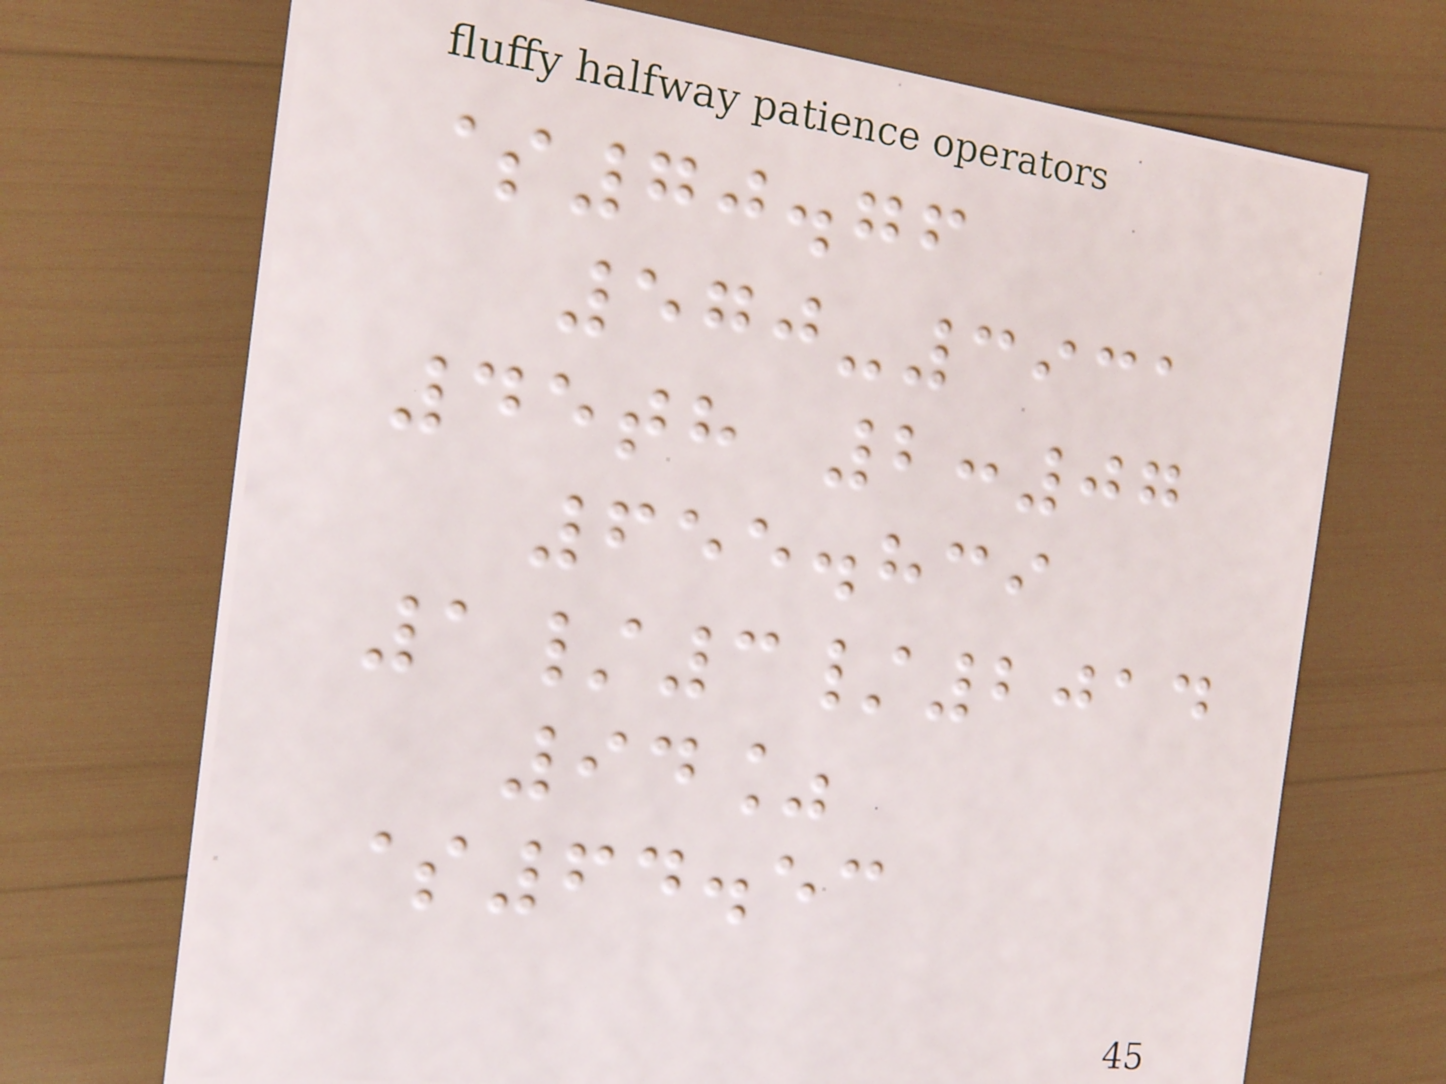$70.76
570-3931
45th 2:07
655.839
1/3/2014
94%
$64.53
